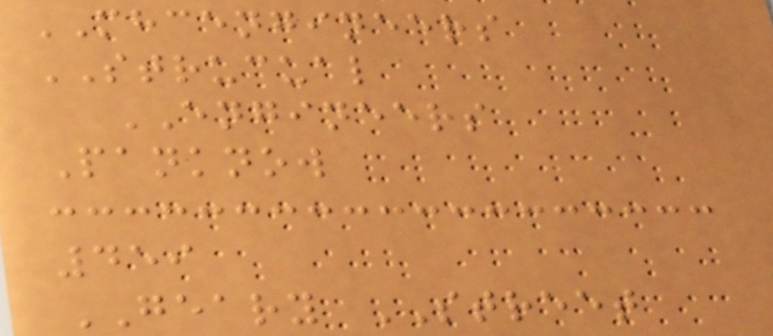MHCENGINEERS
STRUCUAL
ENGINEERS
Panknow
459
GEARY STREET
